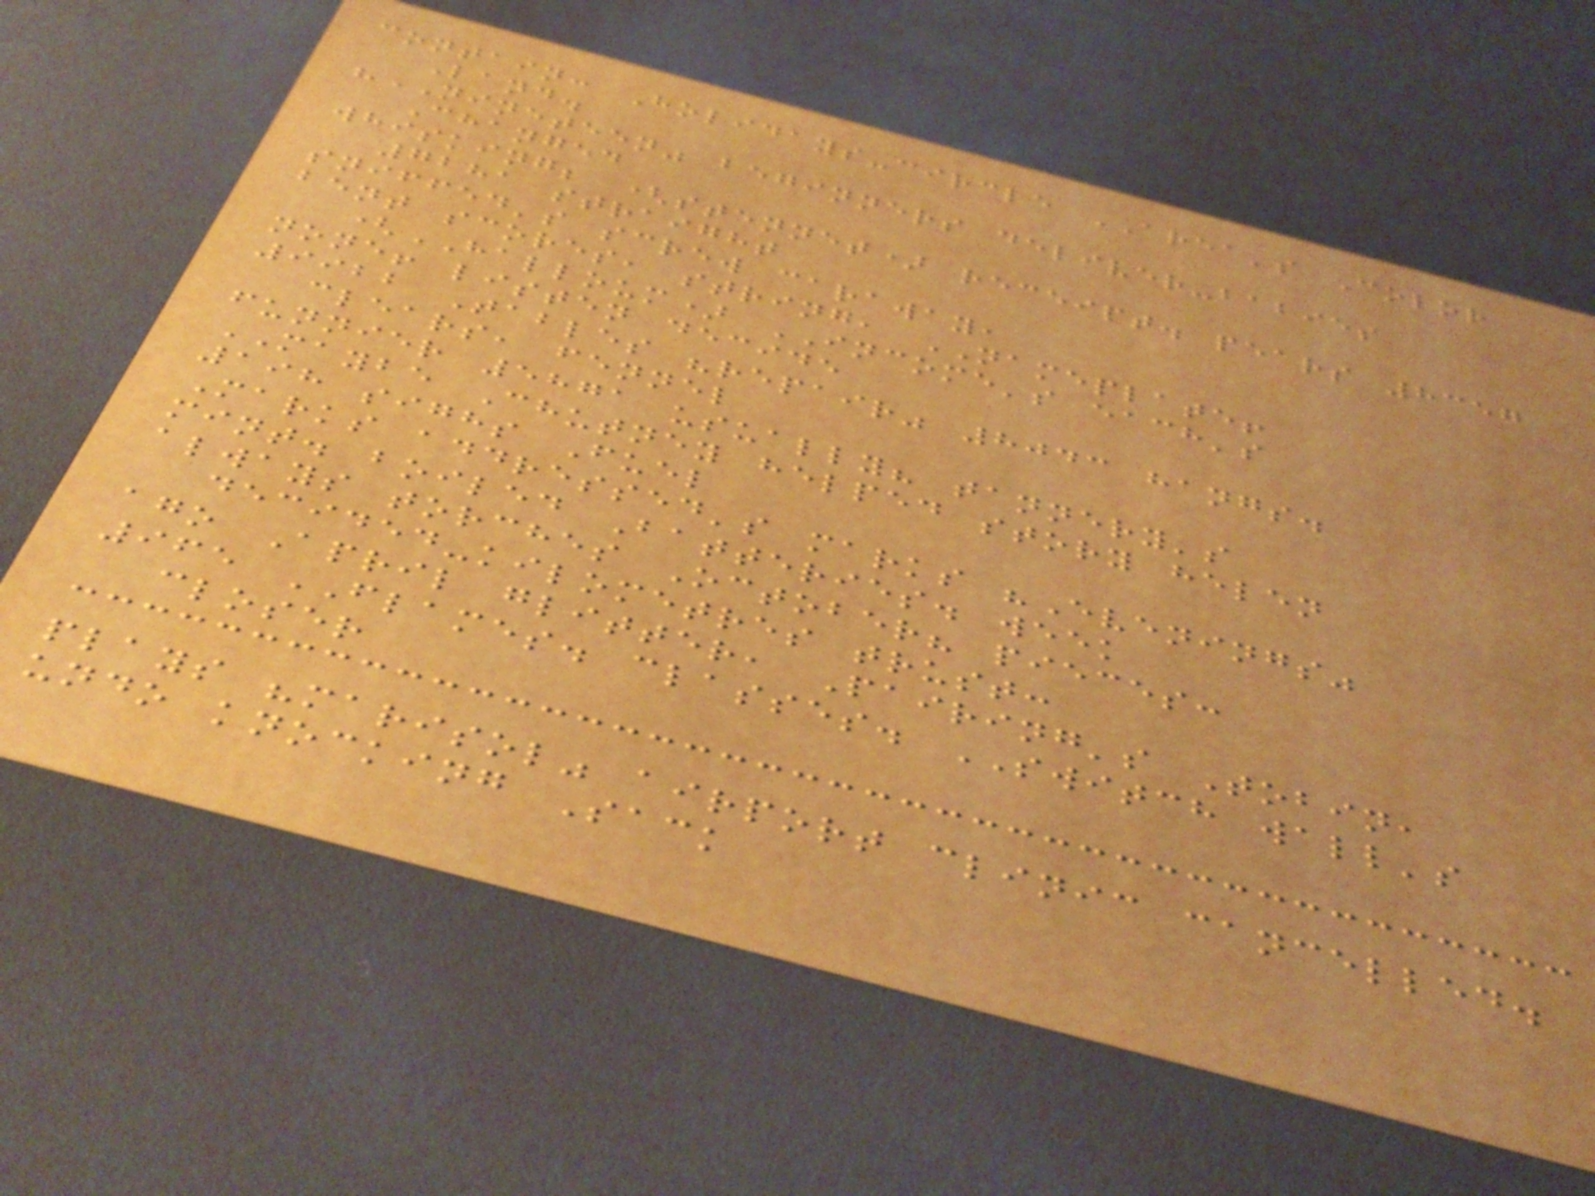contain: Holidays-circle AREA's Color
Land.
"NINETEEN" beginners deliver-babies
Changed
whisking; (stennet) receipt. pears 8357
7281 straight
sniffed's screw caraway,
bent scores, string, NAMEPLATE!
(HALLOUM) INCOME's each's
none! listen decide
9922 Tables "repair" 8043 hangs.
clears, fennel
funnier 5871 usually? tannery's
MAYBE Chutney helped story helen
198 sighs Fuel
Marks addressed's marks "Evenings"
mint. boiled Batteries. week
always torches October? pieces:
decided-kilometres trust:
ago April glitter, Pairing's Tobin,
965 FLAMES. classes. SWITCH wall's
closer
plays "marisol" airport clinic cancelled.
undo knocking Sack
